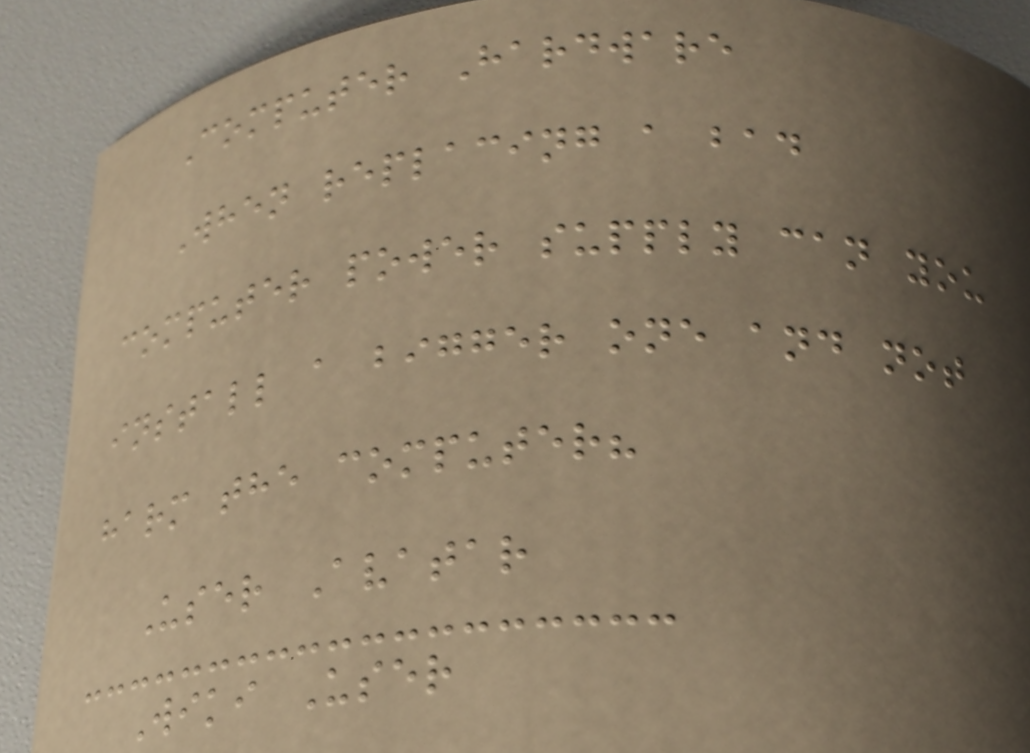Computer Hardware
When replacing a bad
computer power supply can you
install a bigger one and not
harm the computer?
User Avatar
Wiki User
